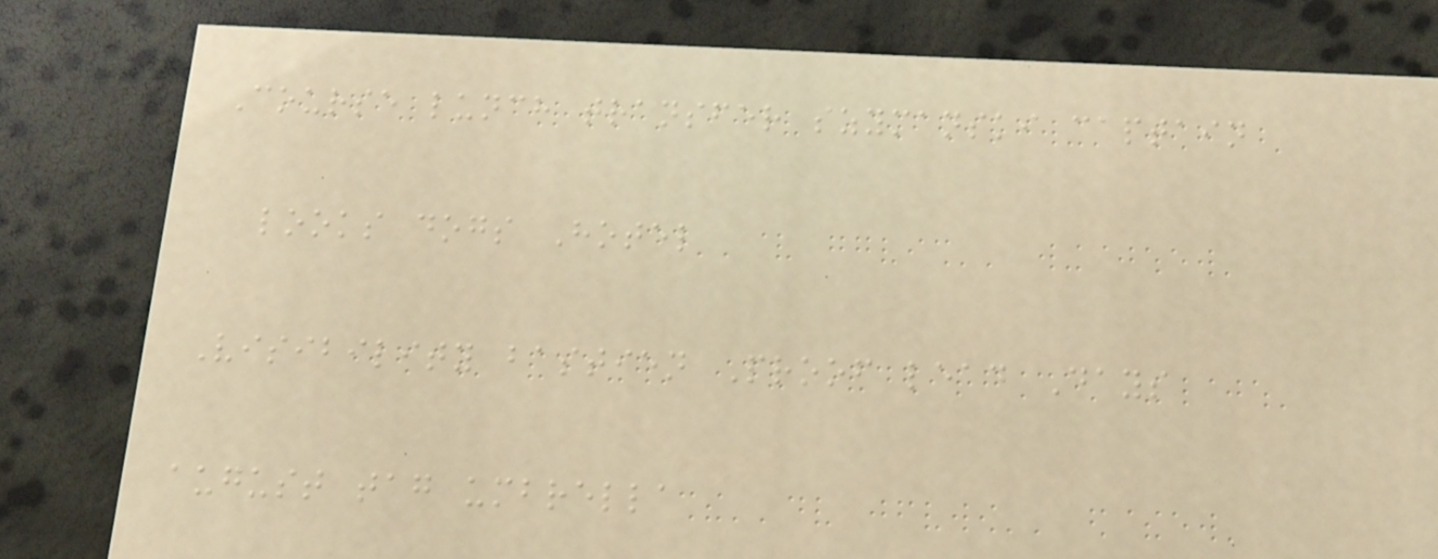Course lunch transfer szymanski captain
looks dogs Hotel
Visibility bastien Proof lead Days
august tag umbrella
